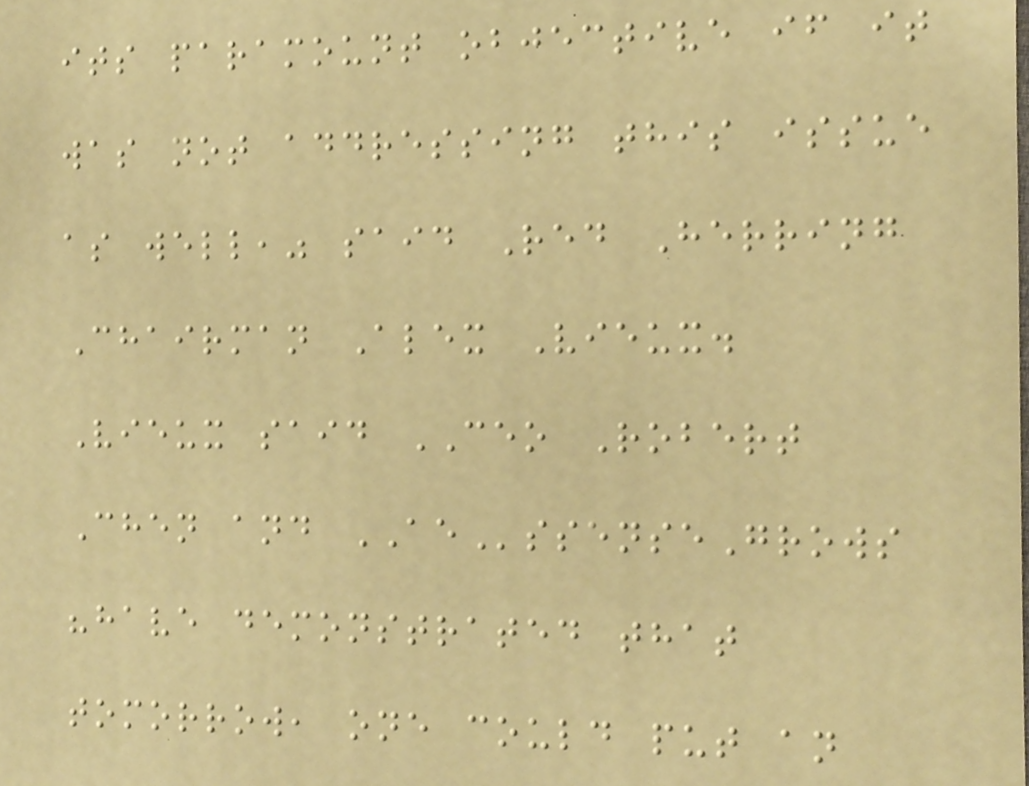its paramount objective if it
was not addressing this issue
as well," said Red Herring
Chairman Alex Vieux.
Vieux said CEO Robert
Chen and AEssenseGrows
"have demonstrated that
tomorrow, one could put an
